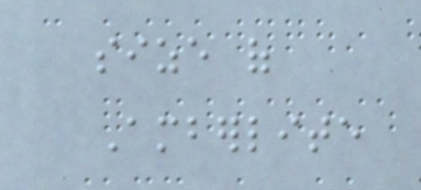size of
Amberlite
